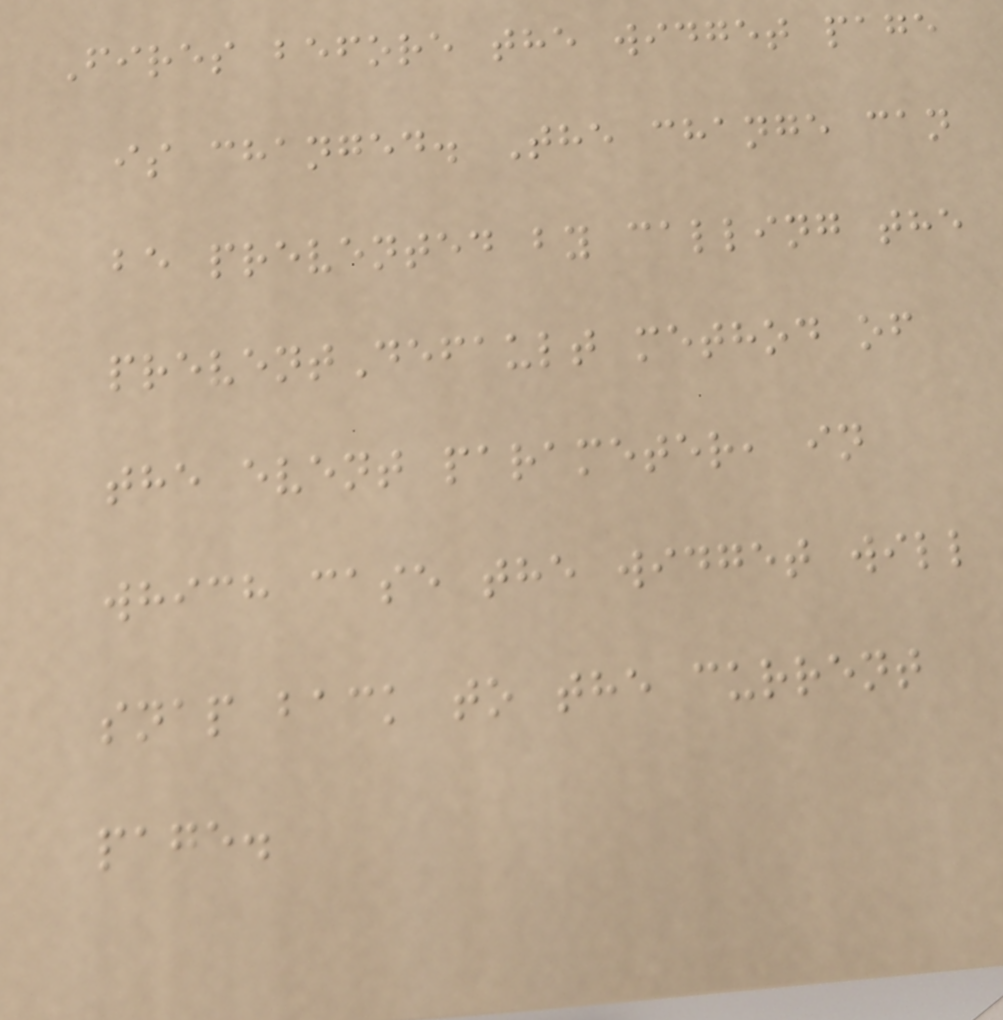Fires before the widget page
is changed. The change can
be prevented by calling the
preventDefault method of
the event parameter, in
which case the widget will
snap back to the current
page.
